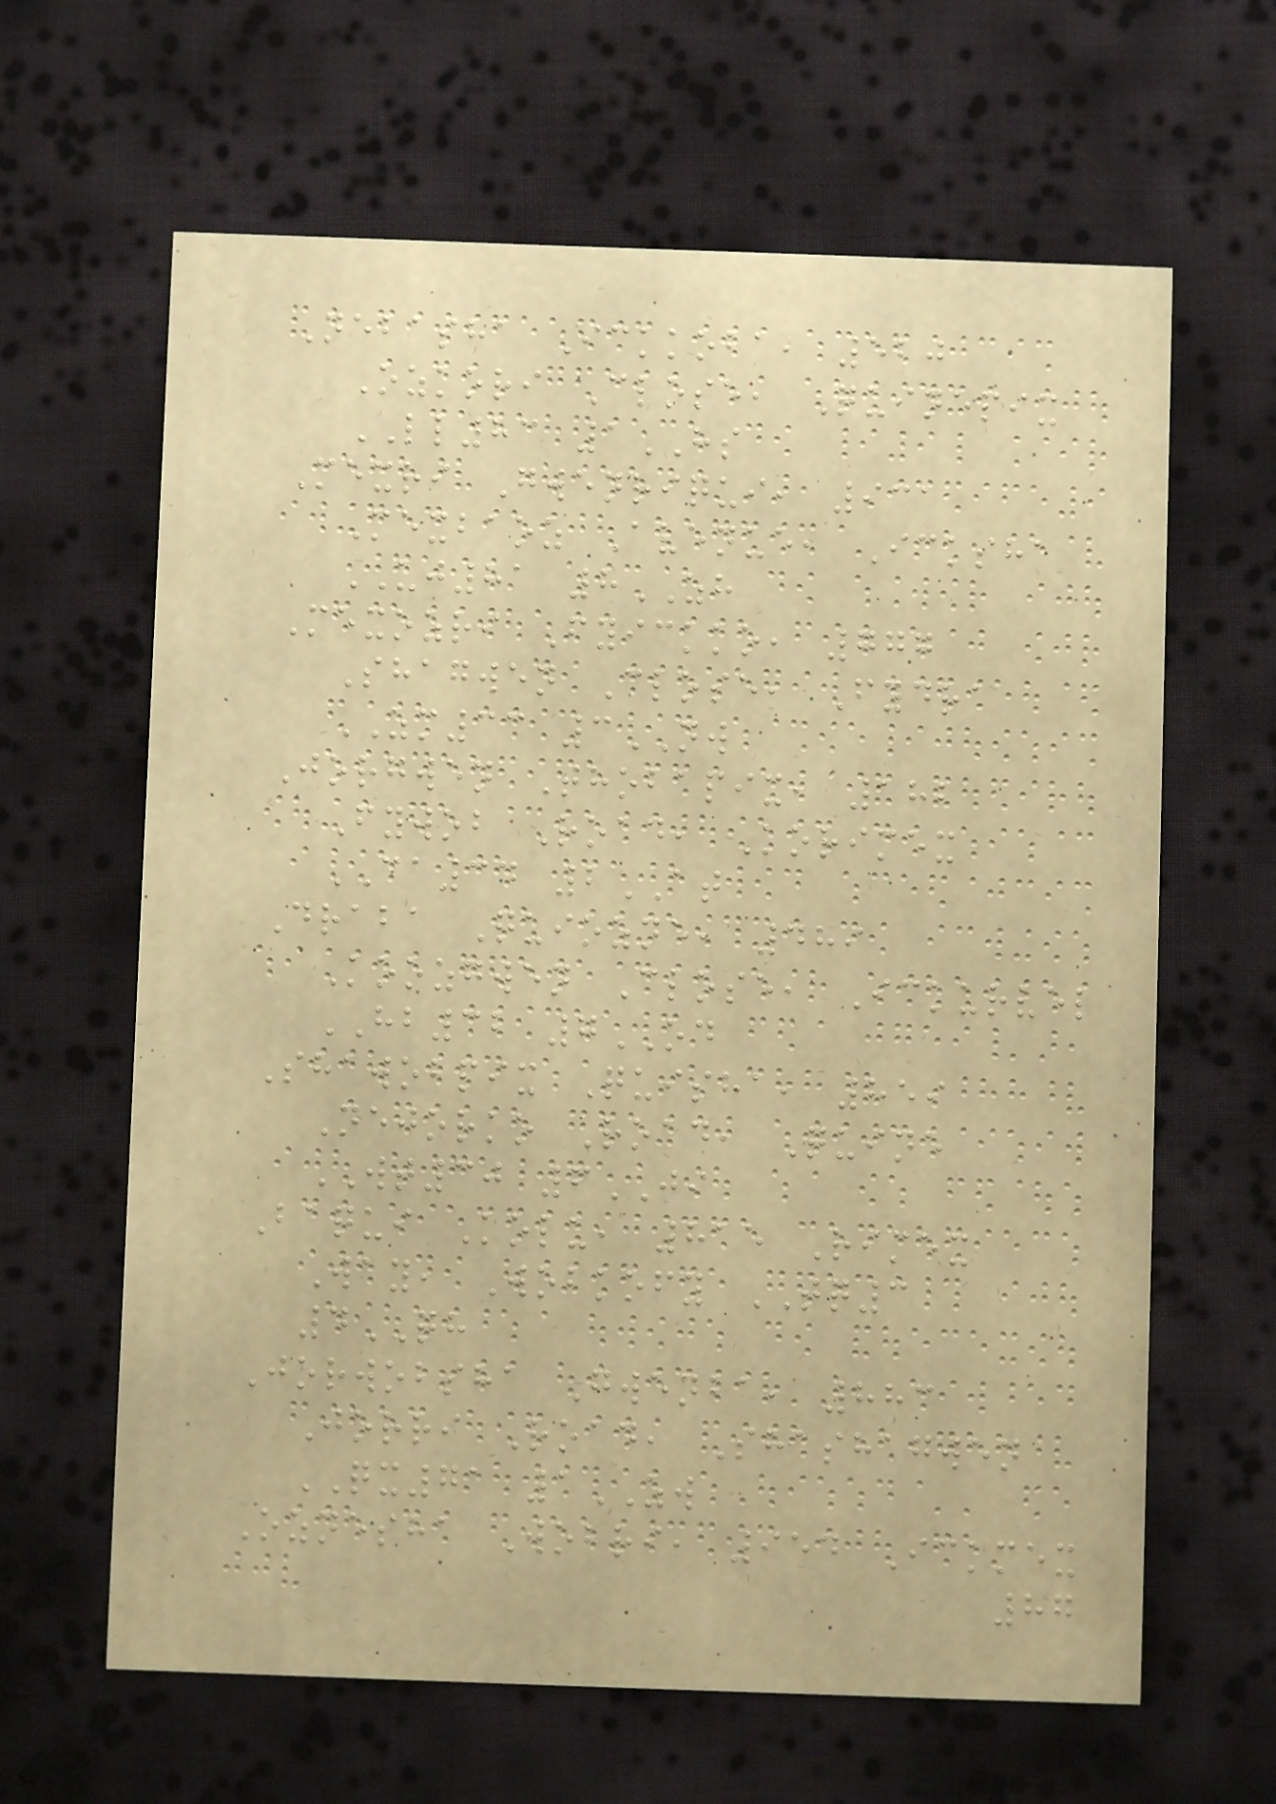Nebasha Ickkoba, 520
Ozkori Close, Quinepix
LL83 1HS
Mexri Gwenriqui, 931
Mexbaoz Avenue, Icksha
UJ81 8ZH
Mexozri Fyickko, 777
Shagwen Close, Fydra
ZM33 3NW
Jorgwen Thobapix, 182
Fywob Road, Korimex
CA34 2AT
Draba Quiozne, 489
Koozgwen Close, Ickurvel
HB32 7OD
Shawobpix Quisha, 859
Nejorko Road, Quine
WT30 6JI
Baqui Kolu, 815 Rimex
Way, Wobkofy TQ3
4QH
Jorwobsha Gwenba, 883
Jorri Road, Shashagwen
QX71 1ZW
Oznesha Wobri, 954 Ickmex
87
